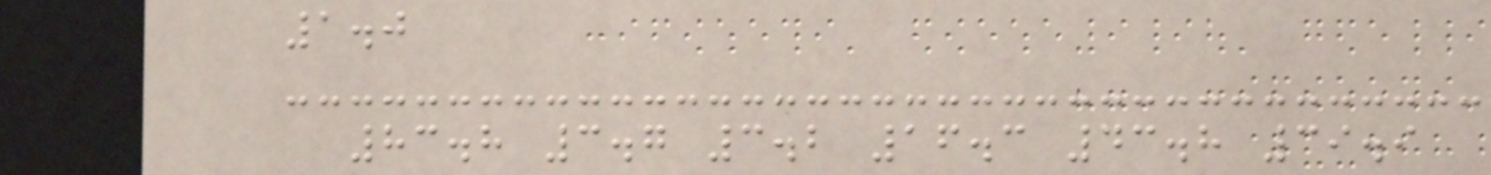1.0
83.8 3.7 3.2 16.3 43.8 39.9
